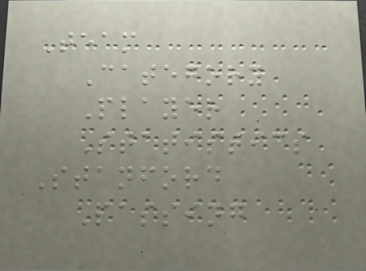Team
Category
Player
Statistics
Stanford
Passing
